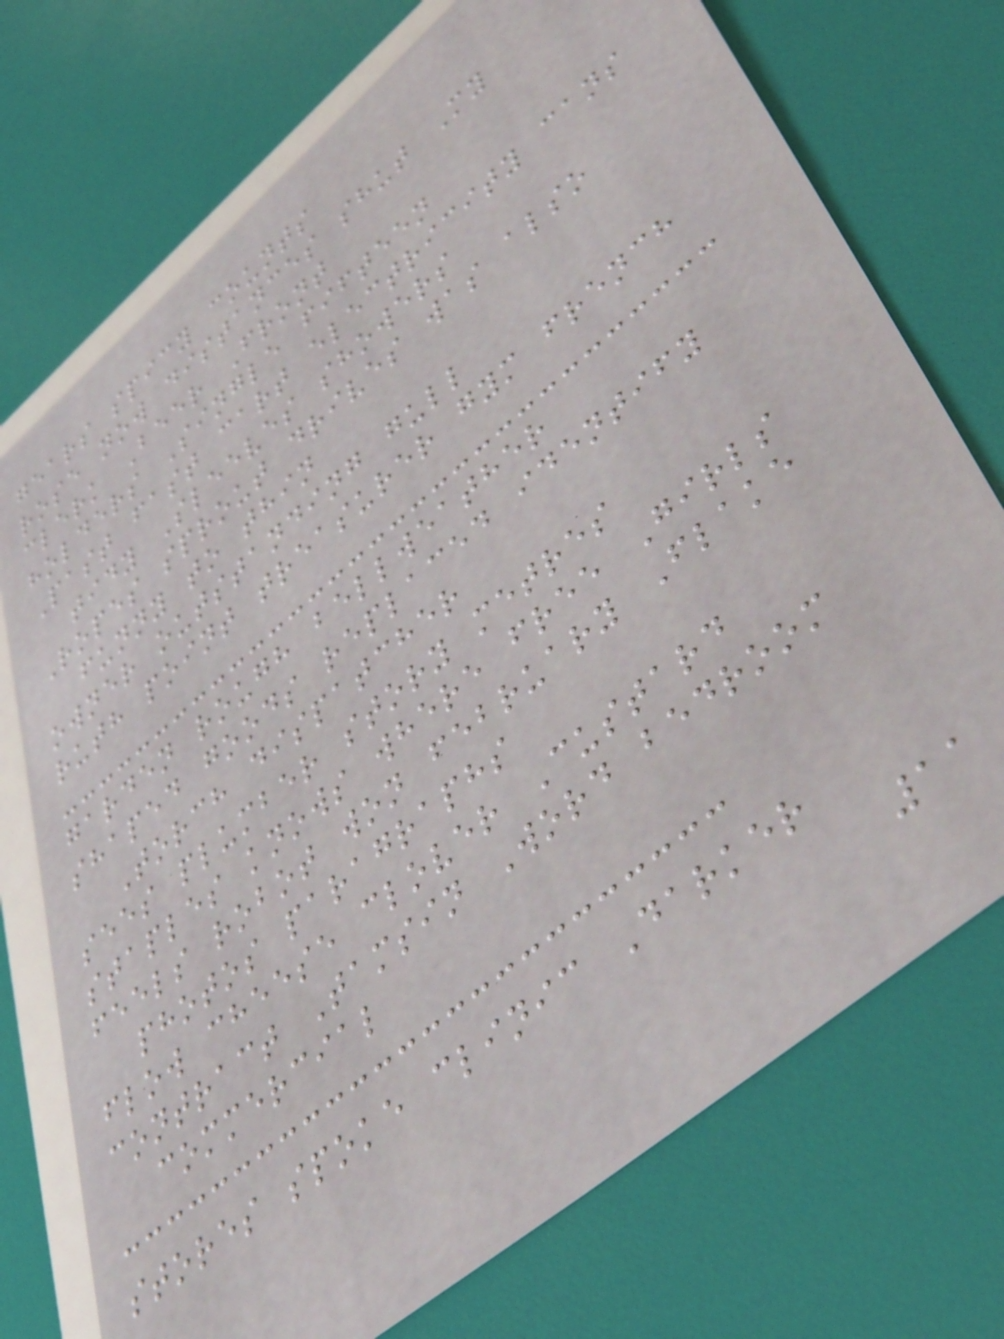gears spicy counts
rose now distances shut My
clerk Beer Front
holders Single fifteen
Past fast cart electricity cans
tidy Sleeves showers
Ropes sprout drives was also
funny to thin
owner outstanding gull
ruth point treasurer gym french
garden rough bellweather
shaped goods replaced identify
Torch dispatcher
sees plumber story metres
staples knows where free Girls
feels robot won february Flake
photos paragraphs
flow cheese clover Custard
contract Tamsin Word bedroom
commercial
stores spoke clinic Darker
11
